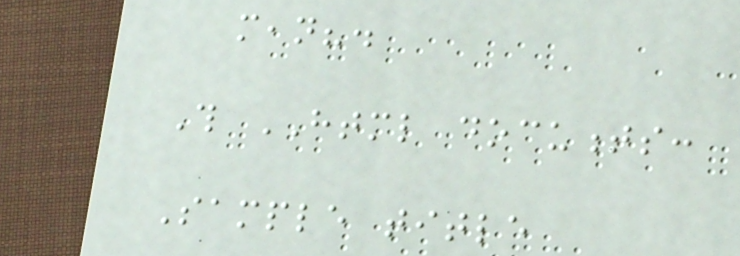mean?.
This HTML documents:
Sample title
